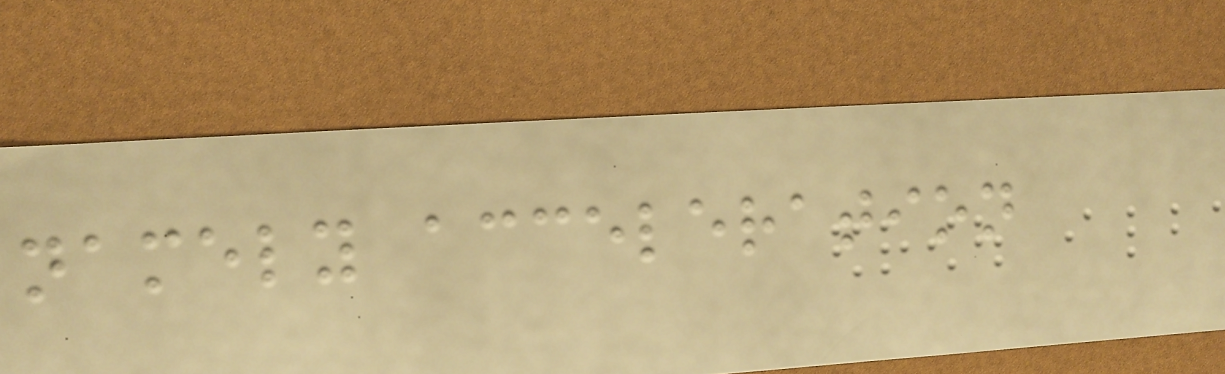namely acceleration
